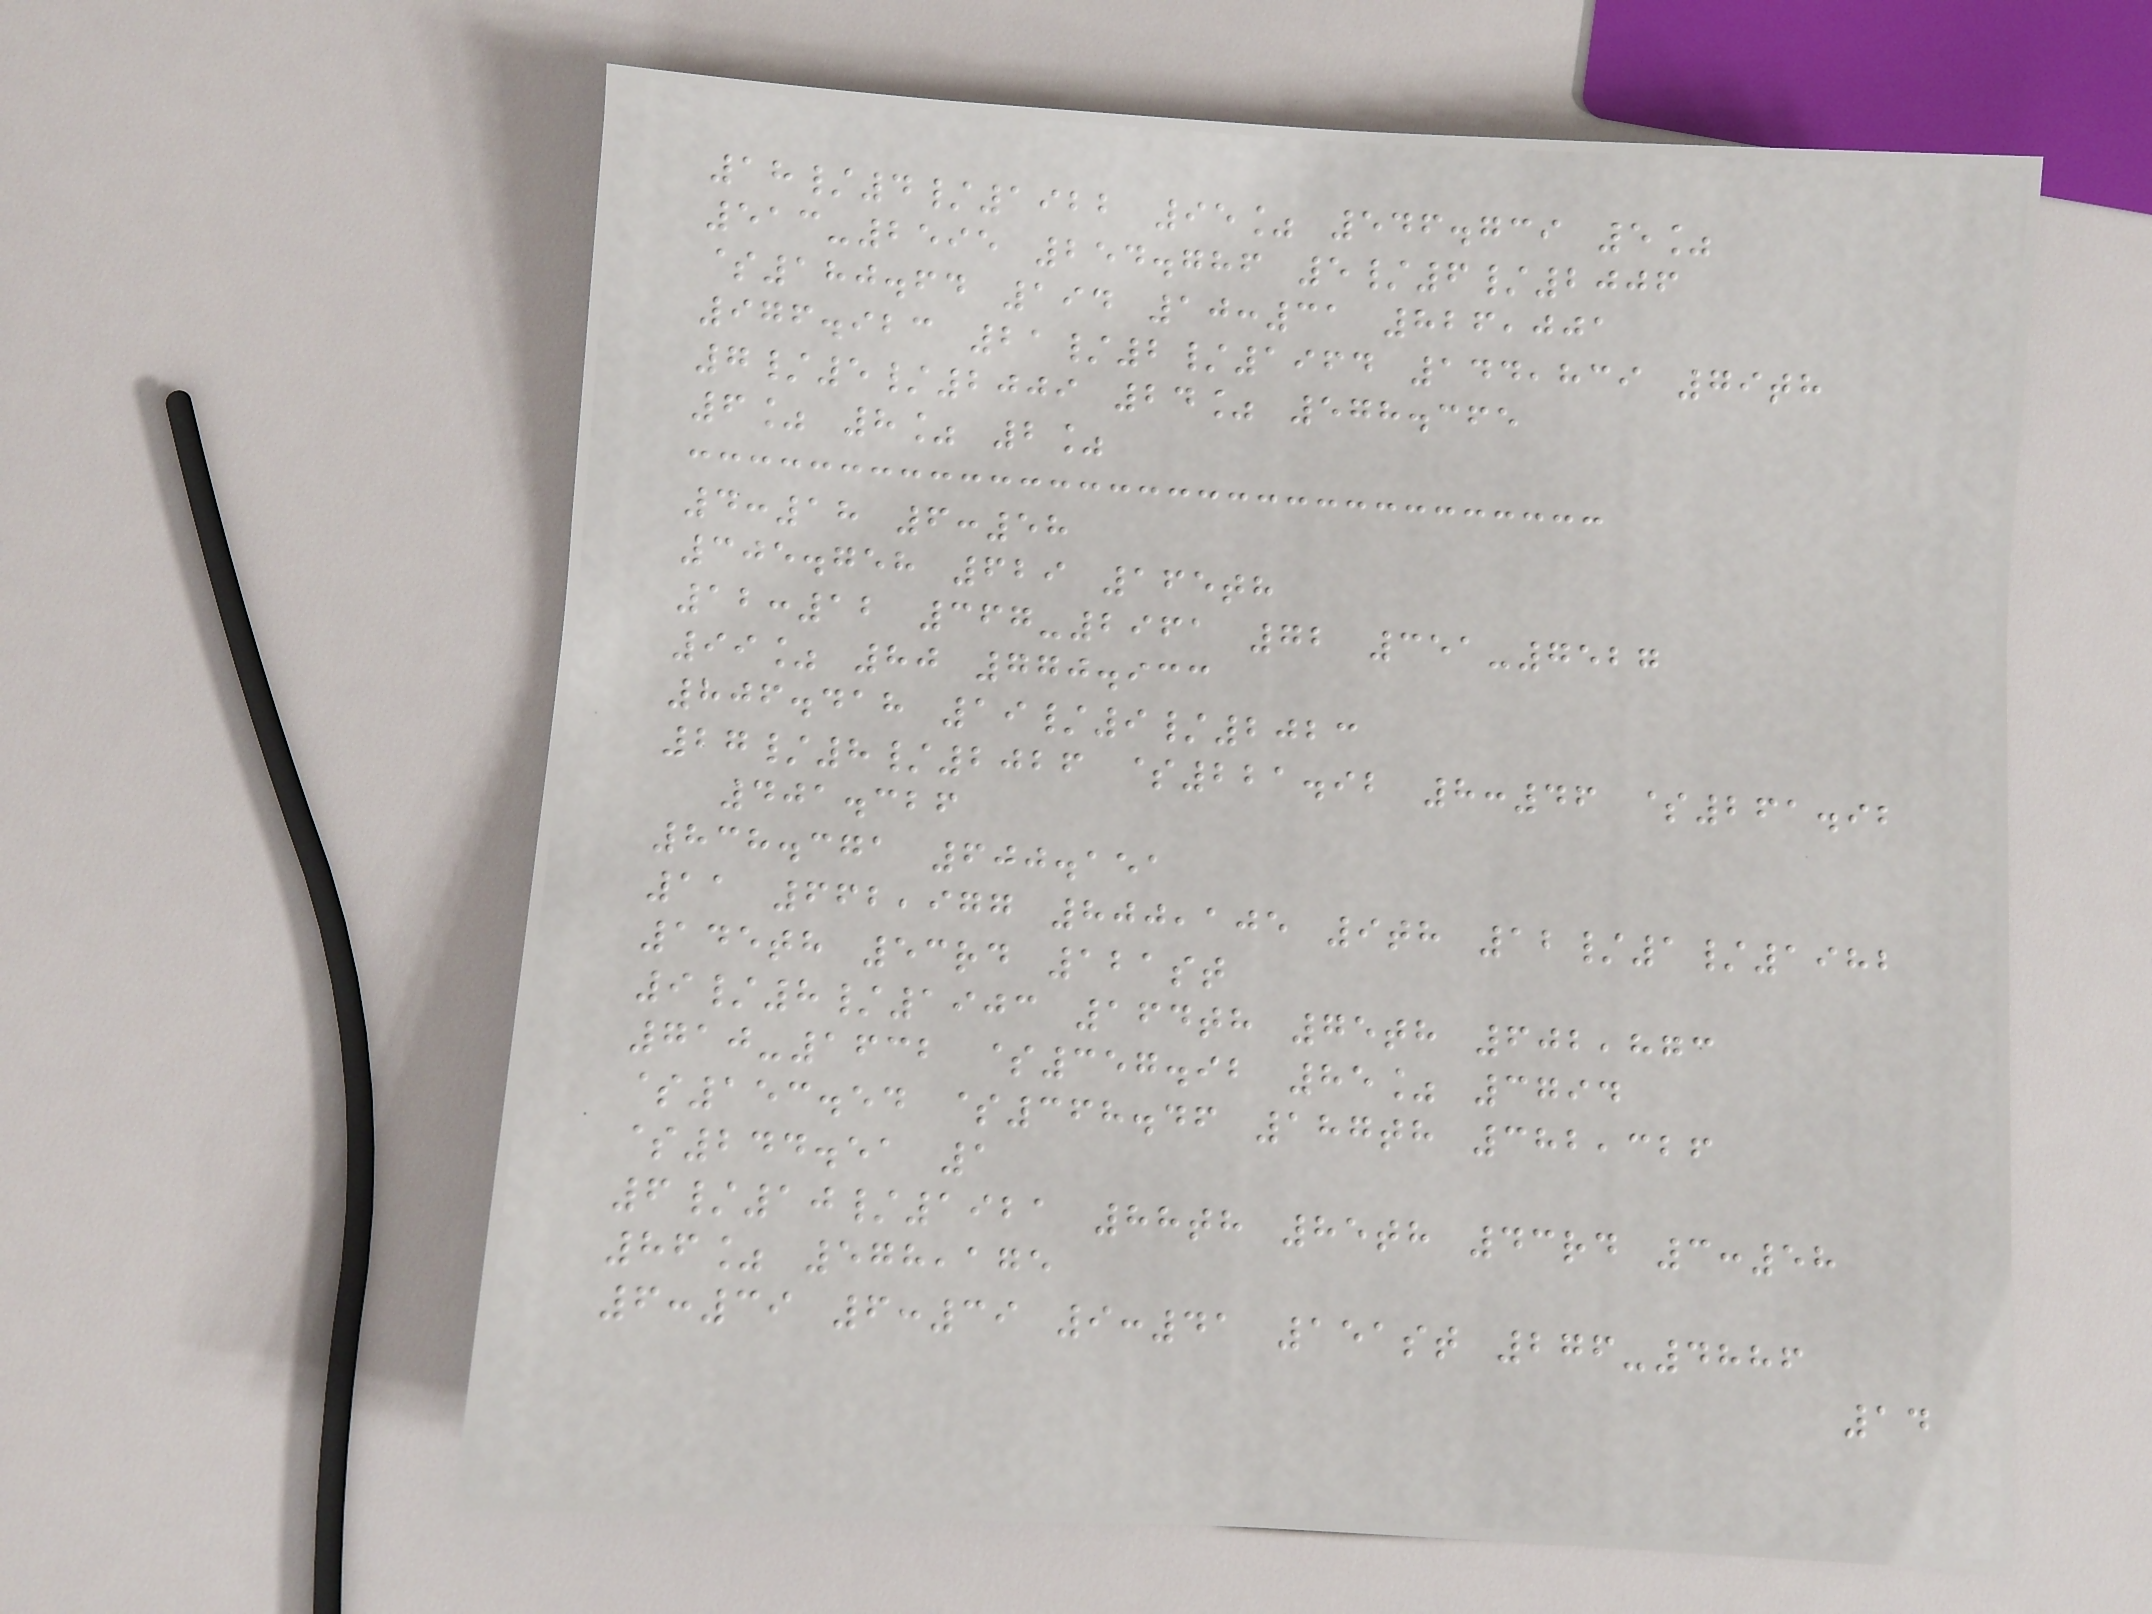18/4/1922 95% 546.739 5%
513-2595 254.786 5/6/2006
$180.64 194 10:31 826,001
976.923 21/2/1964 144,839 79th
7/5/2009 24% 578.365
6% 8% 2%
4:18 6:58
305.758 629 165th
12:12 367-2961 72 351-7527
99% 80 770.933
806.418 19/9/2023
27/8/2026 $221.92 8:46 $261.92
401.326
838.371 600.151
11 662,977 800,105 9th 12/1/1982
145th 53rd 121st
9/8/1903 164th 75th 602,873
710-1632 $357.92 85% 3794
$153.54 $368.46 187th 382,326
$244.51 1
6/10/1921 88th 85th 43rd 3:58
86% 578,175
6:39 6:39 9:41 151st 276-4886
14
